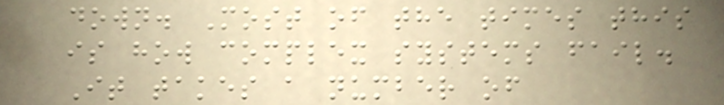down. Most of the times this
is how complex systems fail.
It takes a number of
